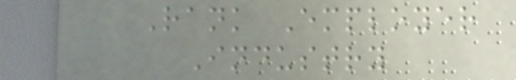Rank Employer
Industry
